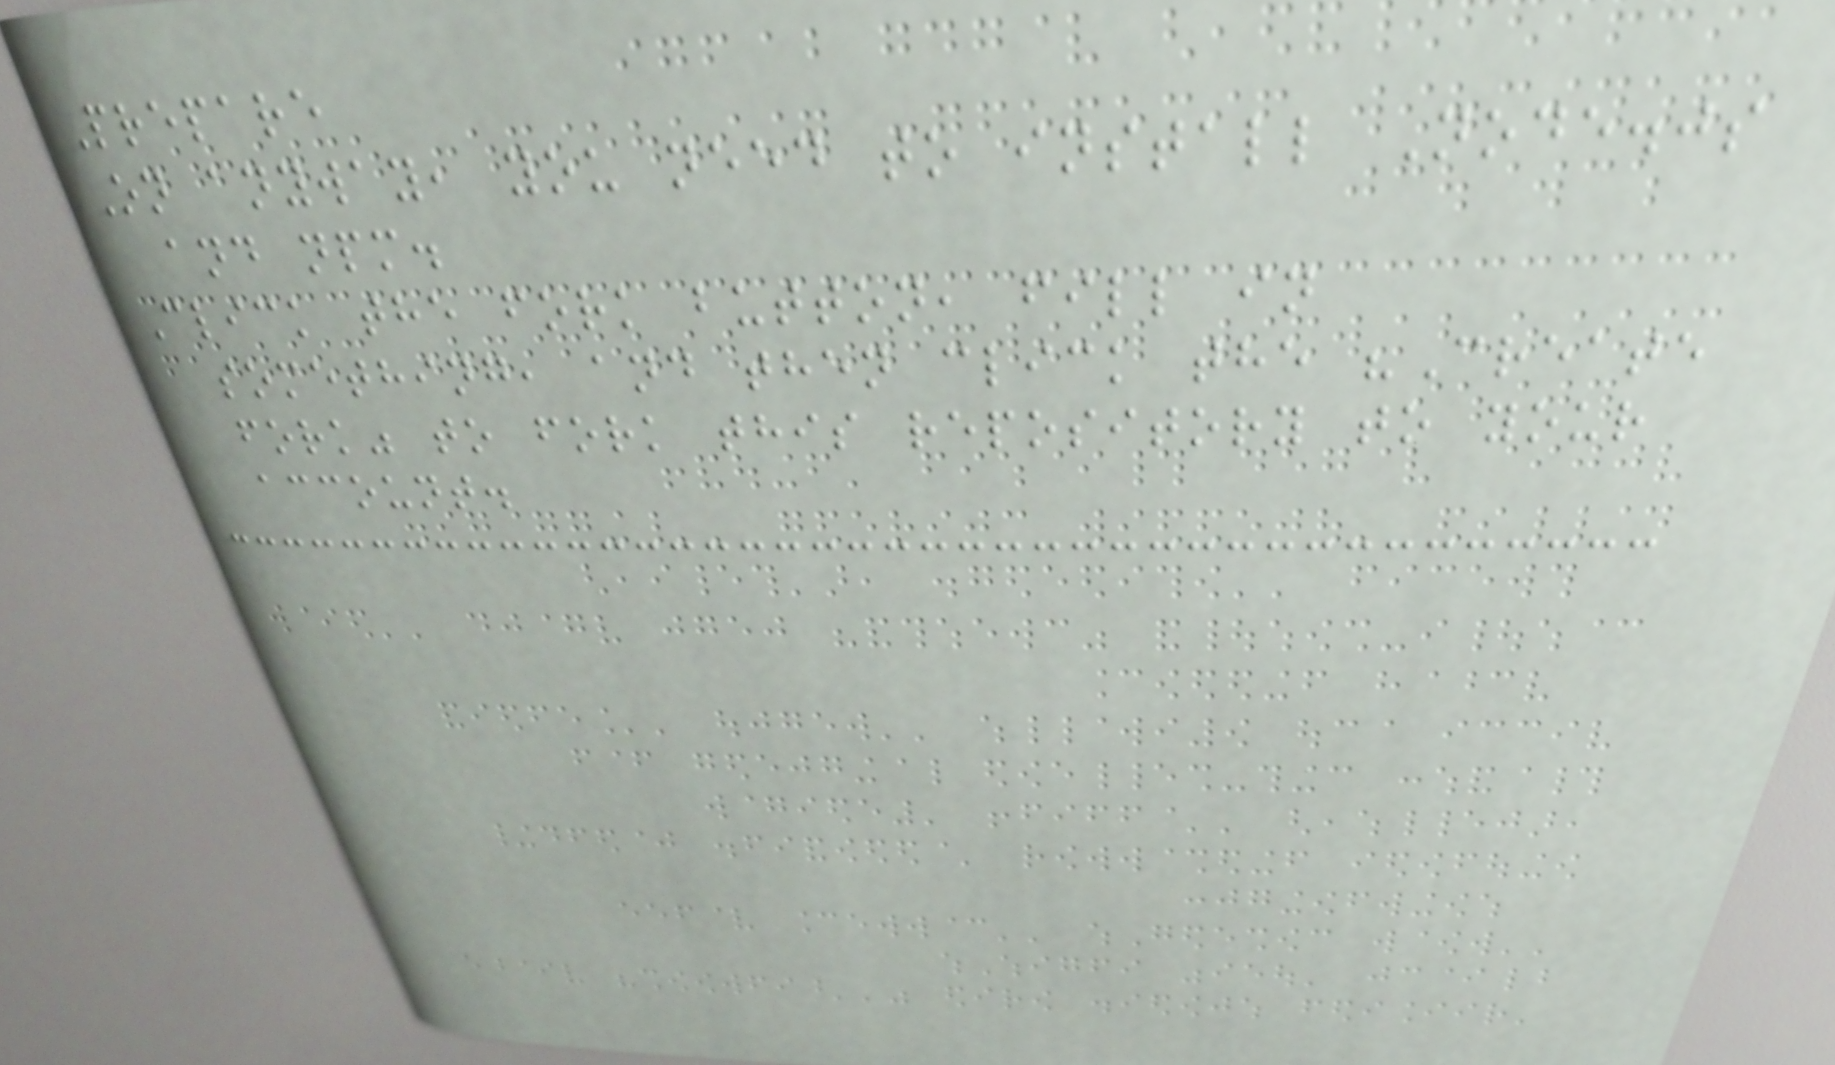Prepare
On anyway, you need to install Node.js
and npm.
Click the fork button, fill in
something, and then click the "Create
fork" to fork this repository to your
account.
